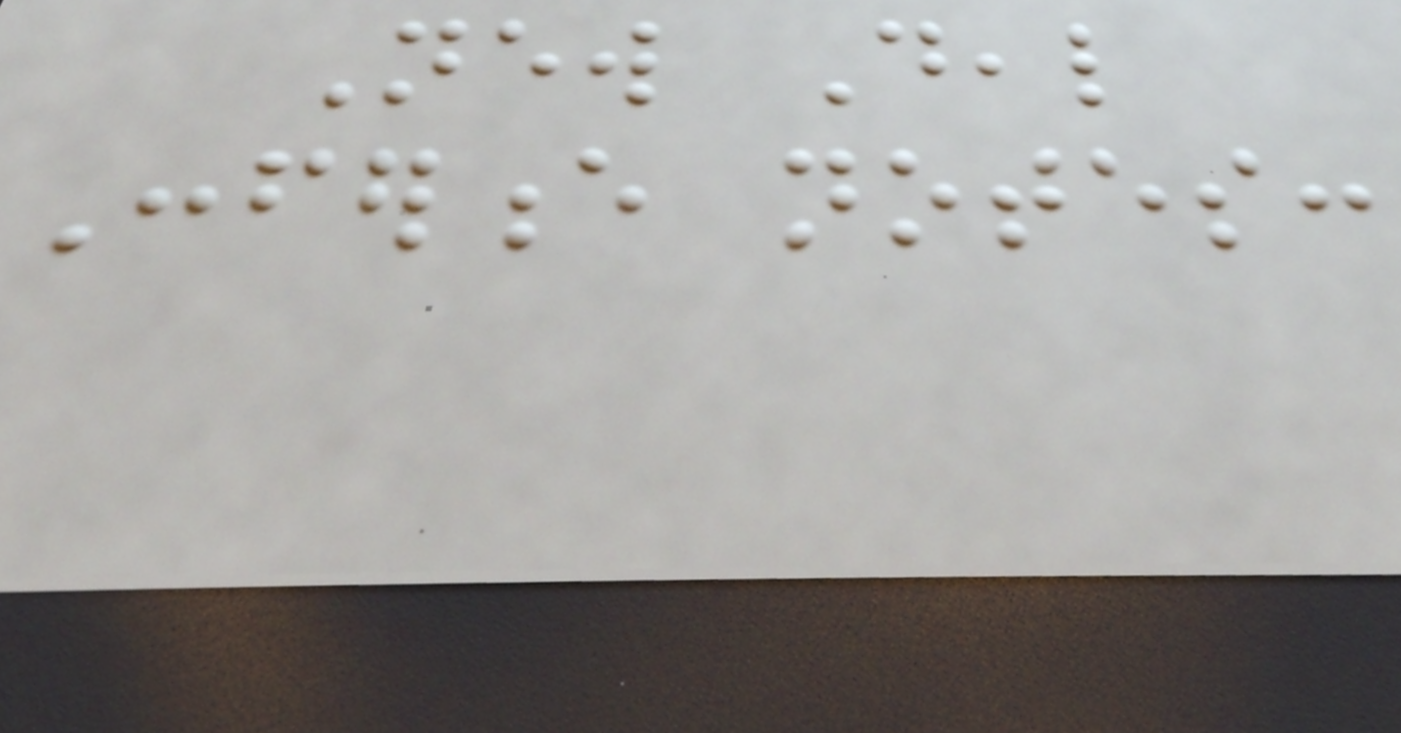New Deal
Conference notes:
